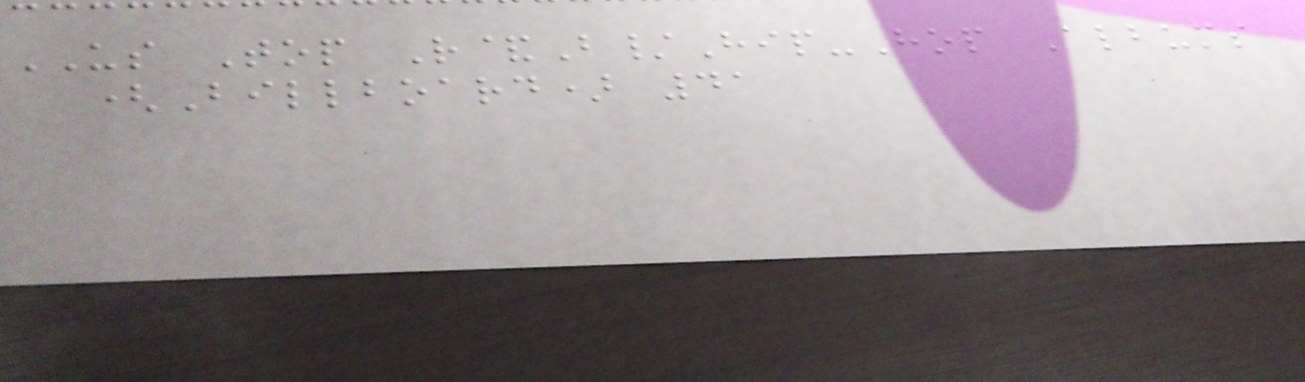US Top R&B/Hip-Hop Albums
(Billboard) 41
